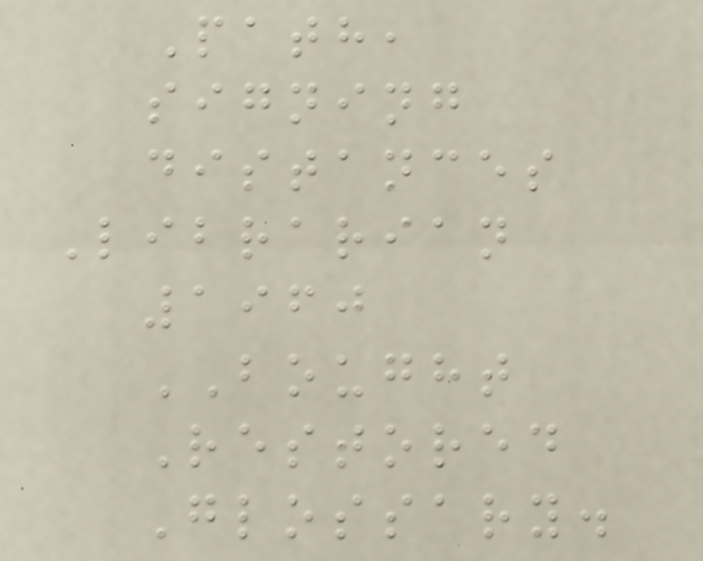Path,
signing
distances
Librarian
1960
BOUGHT
Restored
Glossary.
